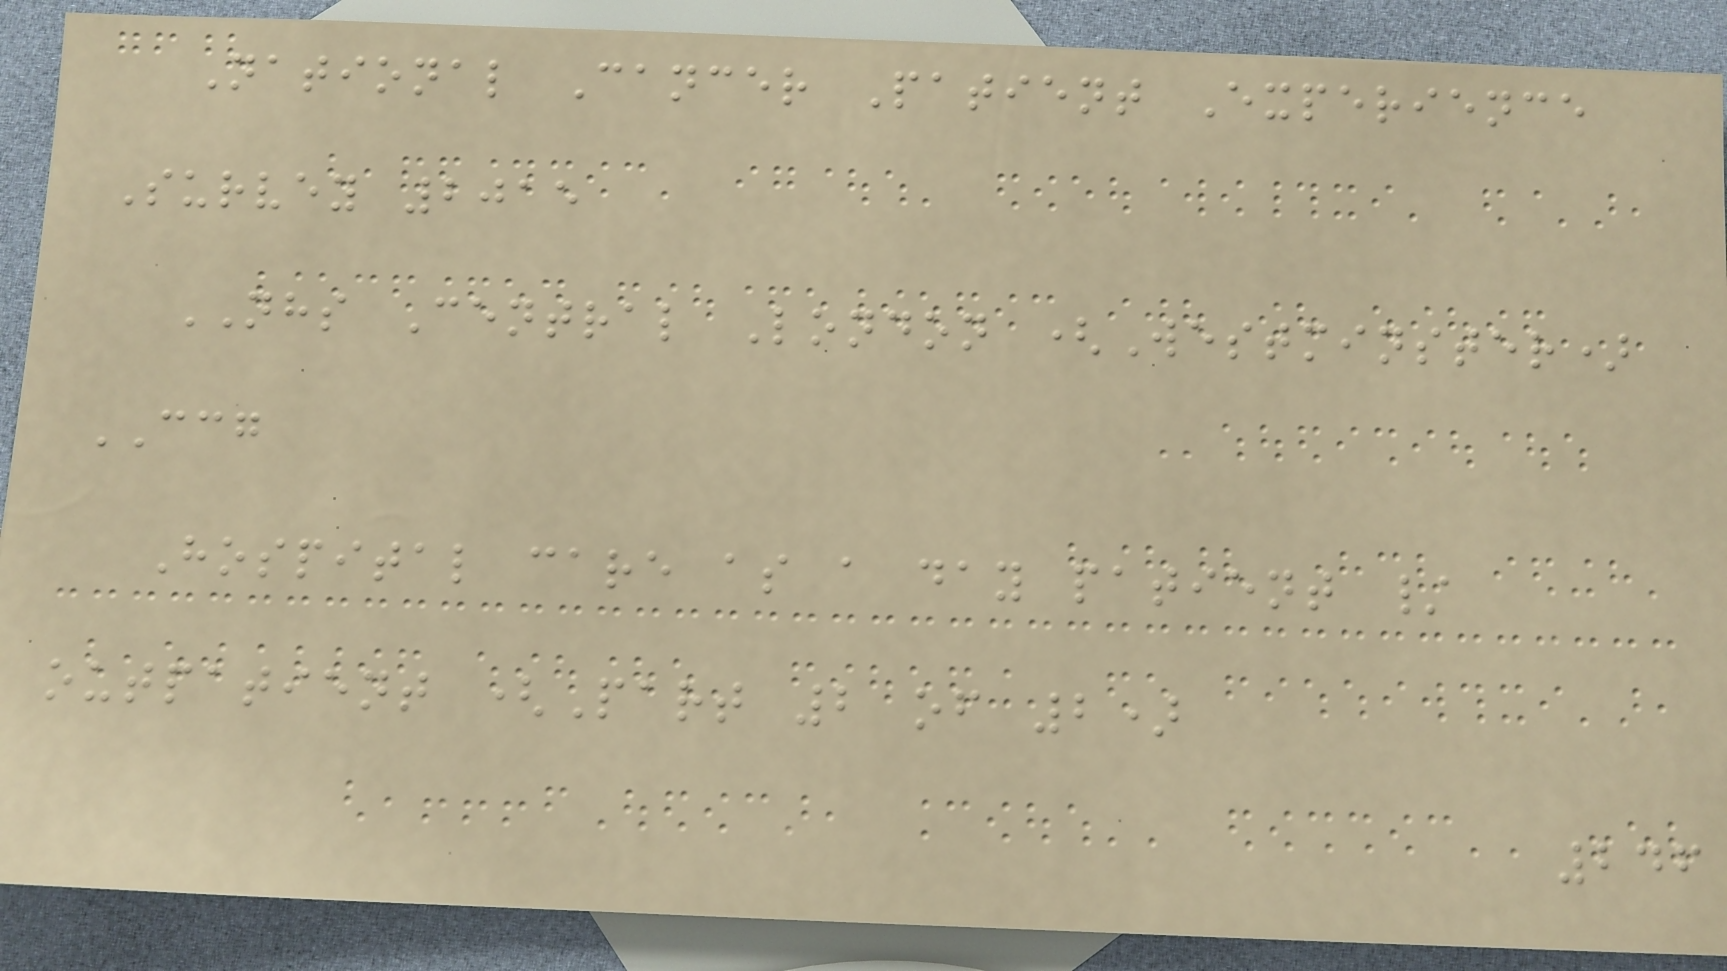National Cancer Patient Experience
Survey 2015
NHS Central London (Westminster)
CCG
Hospital care as a day patient /
outpatient (Part 2 of 2)
246
